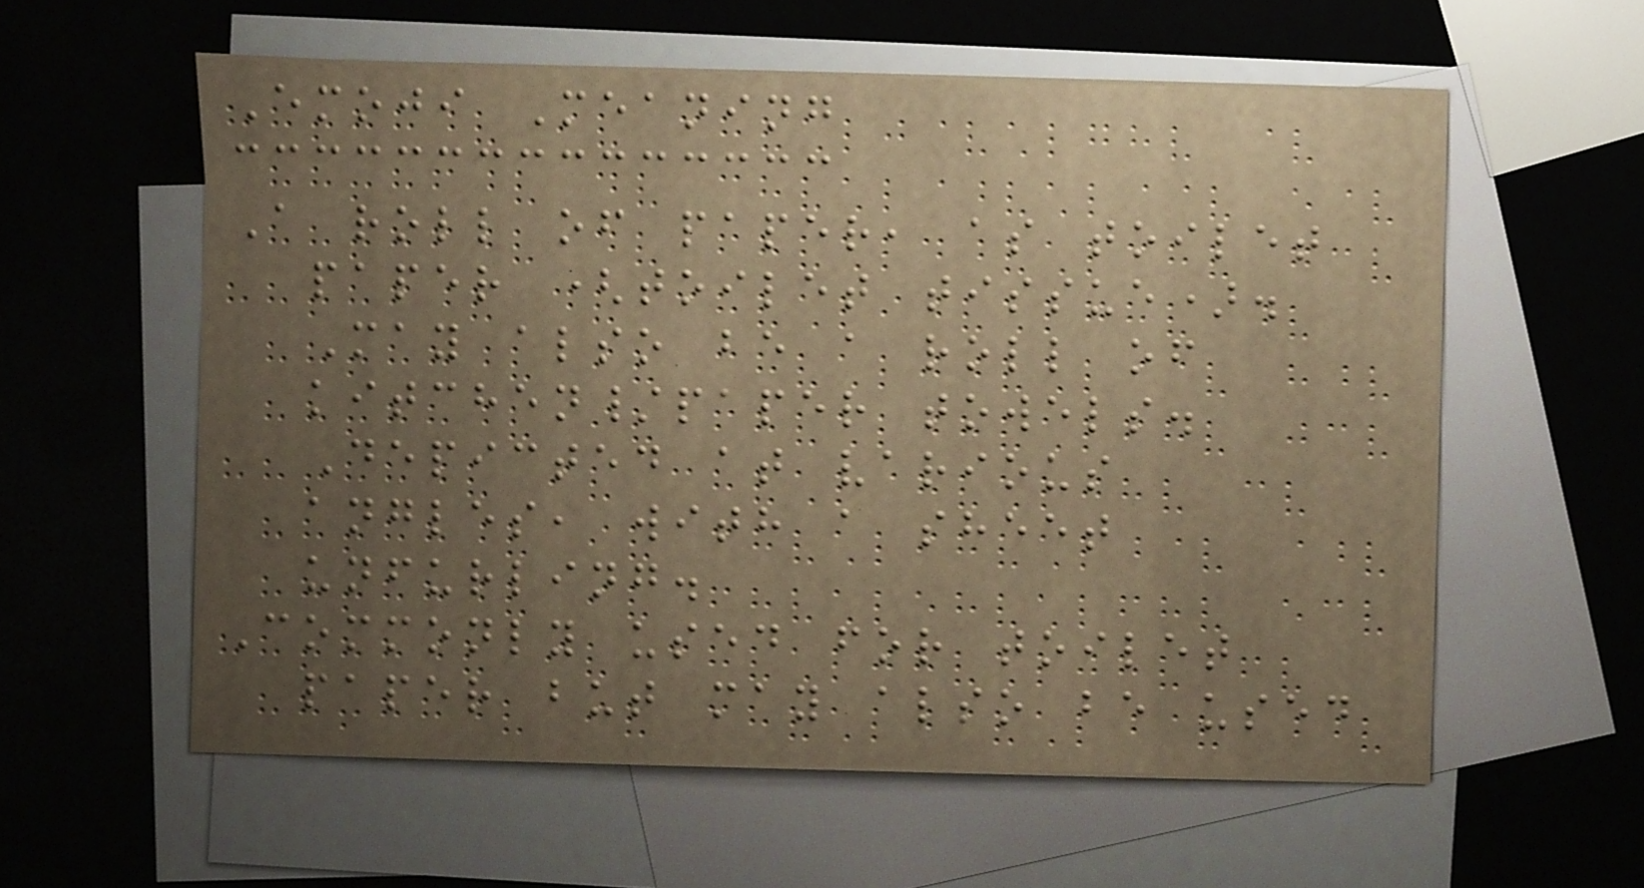Emoji Meaning
A roll of paper, as toilet
paper (toilet tissue).
May also be a roll of
kitchen/paper towels.
Depicted at various
angles, with a sheet
unfurling.
Commonly used for toilet
paper but may also be used
